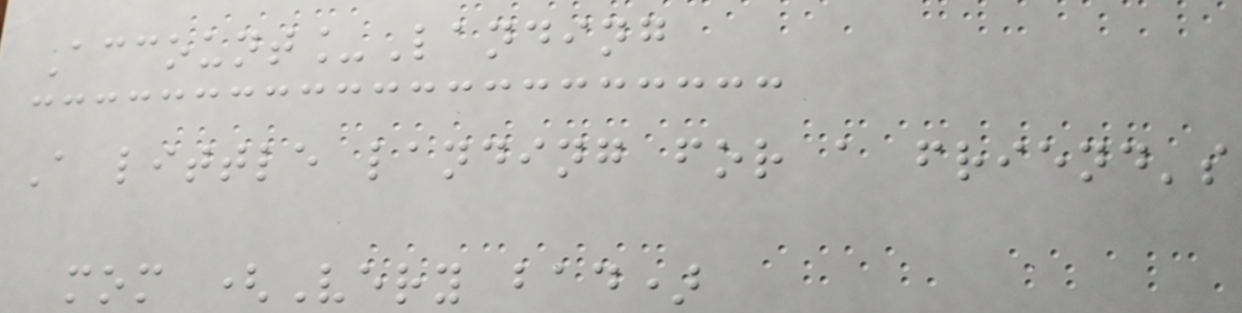Account_Landing
A little landing for a friend's
mom (Very bad)
